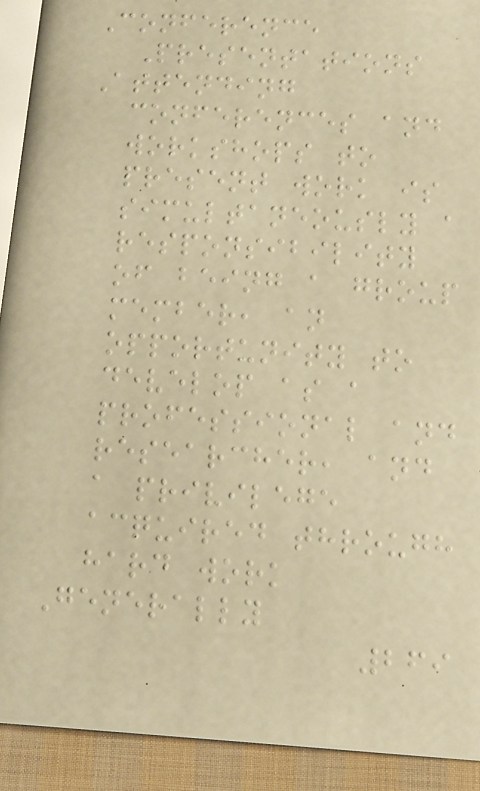Conference
Presentations
Attending
conferences and
workshops to
present work is
simultaneously a
responsibility
of being a group
member, an
opportunity to
develop as a
professional and
researcher, and
a privilege
acquired through
hard work
Generally
269
